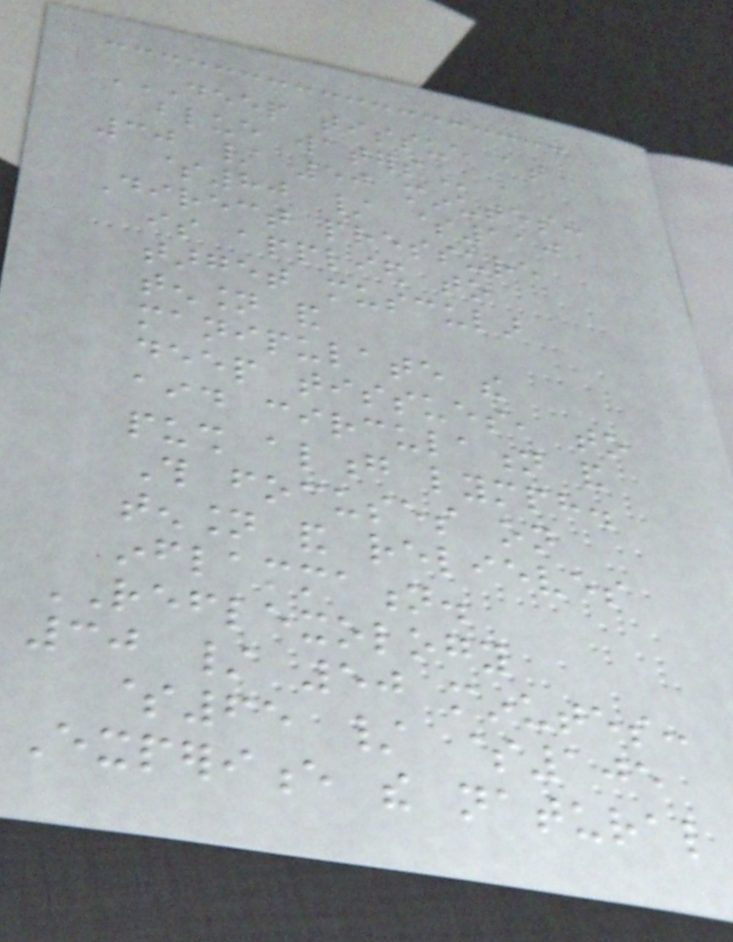DEEP TISSUE AT
BLUE WATERS
30 / 50 minutes:
$80 / $110
Direct pressure
is applied to
target muscular
tension and
manipulate the
deep tissues, to
aid circulation and
push along lymph.
This focuses on
tension and relieves
inflammation.
REFLEXOLOGY
30 / 50 minutes:
$65 / $105
Experience the natural
